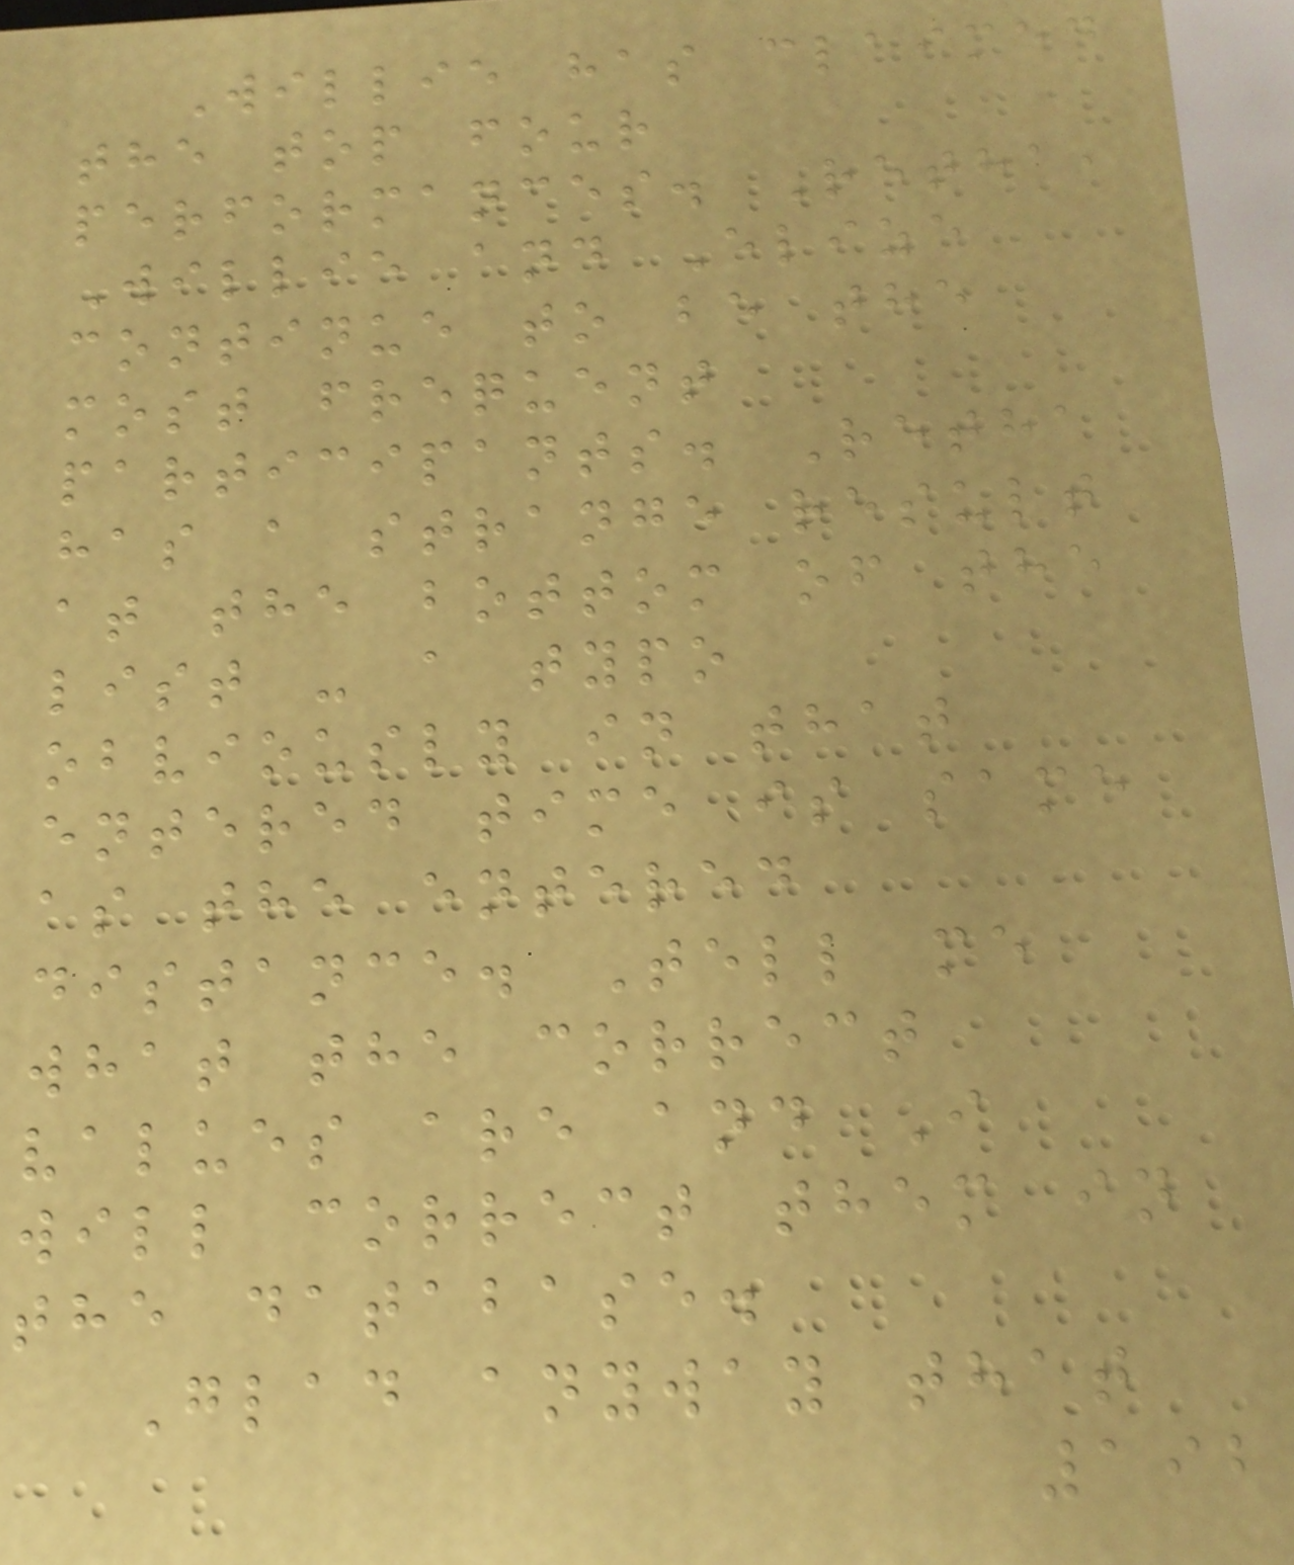Willie has claimed
the top four
performances. Retha,
Willie and Elize
continue to be the
most frequent
participants. Retha
has a strange result
at the bottom of the
list - a typo
obviously in that
entered time is same
as the entered
distance. Tell me
what the correct
values are and I
will correct them in
the database.
Glad anyway that
192
